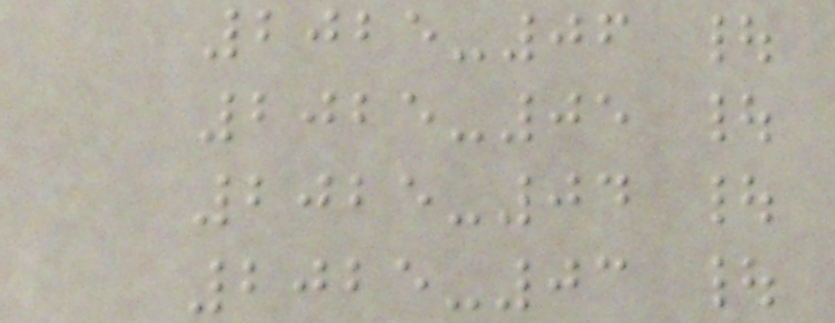2025-06 |
2025-05 |
2025-04 |
2025-03 |
